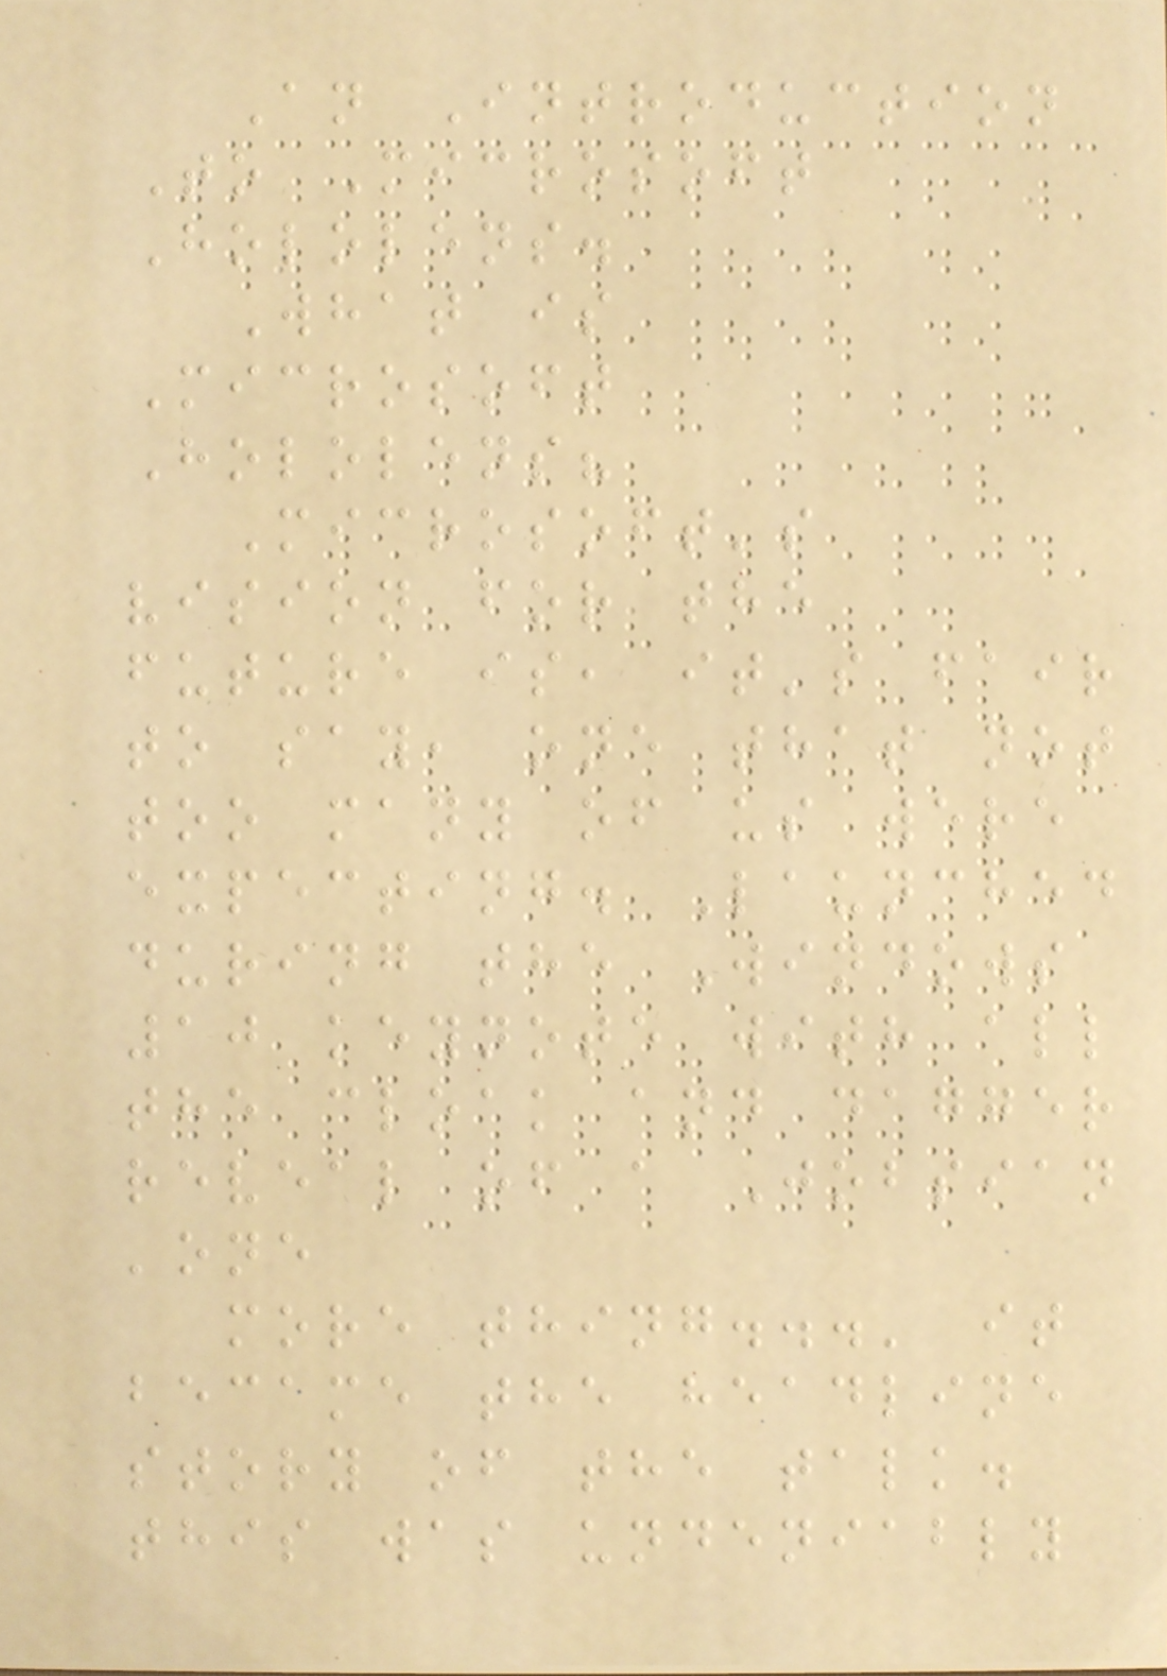An Introduction
To Microsoft
Hololens.
What is
Microsoft
Hololens?
Microsoft's
vision for the
future is, it's fair
to say, one that not
too many of us were
expecting. Launched
during the Windows
10 keynote with all
the cloak and dagger
reveal of a Jobsian
'one
more thing...' it
became the headline
story of the talk.
this was undeniably
